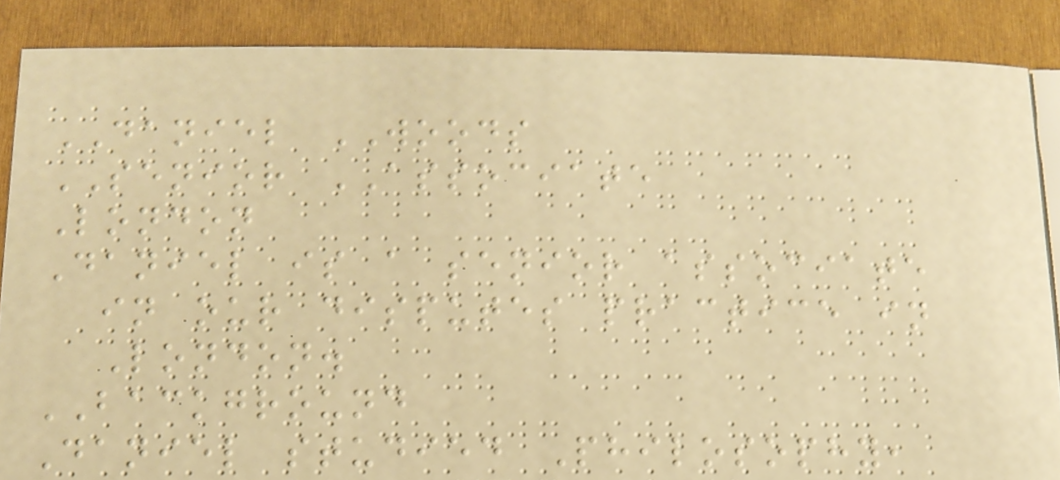DANIEL WOODS
SENIOR ASSOCIATE
London
Daniel is a senior associate
in our disputes practice in
London.
BACKGROUND
Daniel studied Philosophy,
